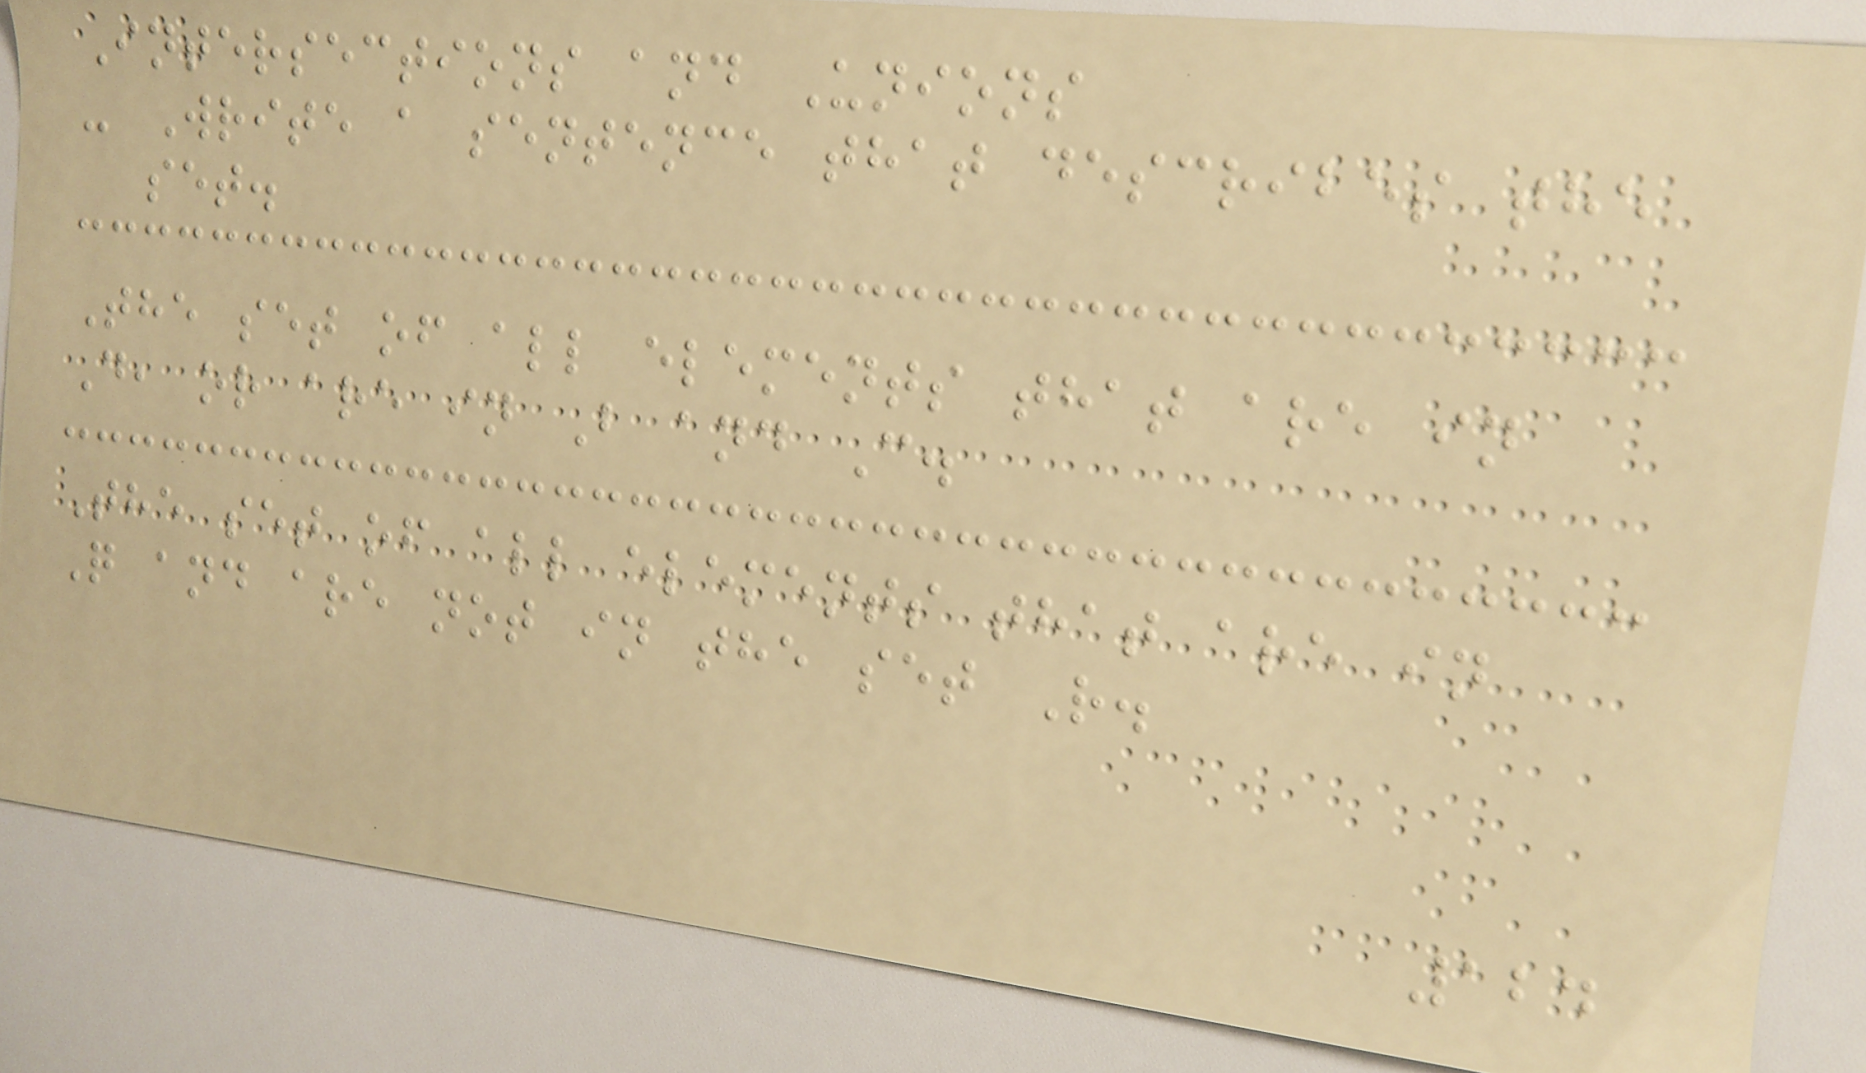Intersections and Unions
- Write a sentence that describes the
set.
The set of all elements that are in
D, or are in B and C.
The set of all elements that are in
Q and are not in the set R.
124
